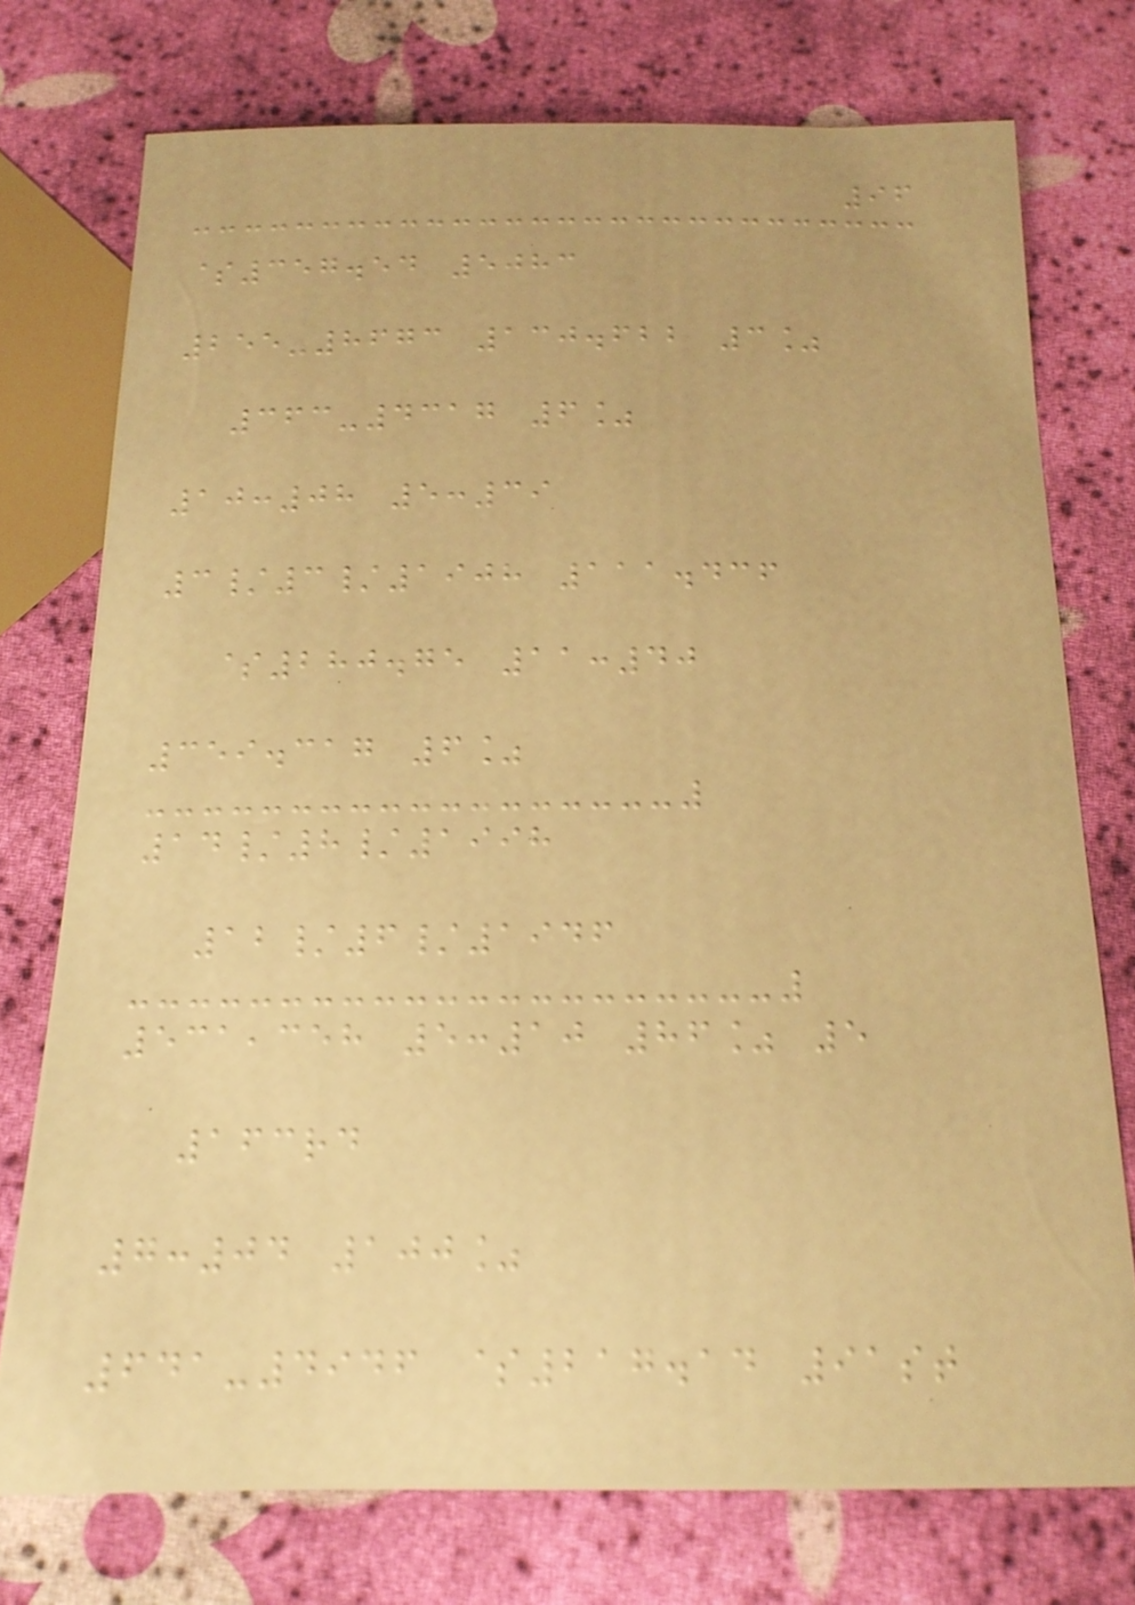96
$357.54 5083
255-8673 130.622 3%
363-4317 6%
10:08 5:39
3/3/1908 111.436
$280.75 11:40
359.317 6%
14/8/1998
12/6/1946
531,358 5:10 86% 5
163rd
7:04 100%
641-4946 $217.14 91st
